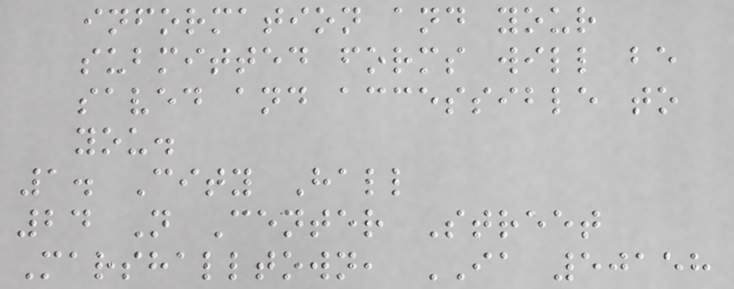information and your
submitted forms will be
saved and accessible to
you.
1. City Hall
24 N Center Street
Marshalltown, IA 50158
